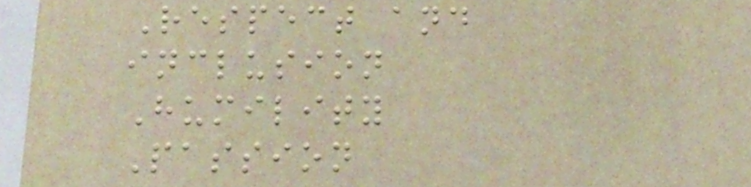Respect and
inclusion
Humility
Passion
